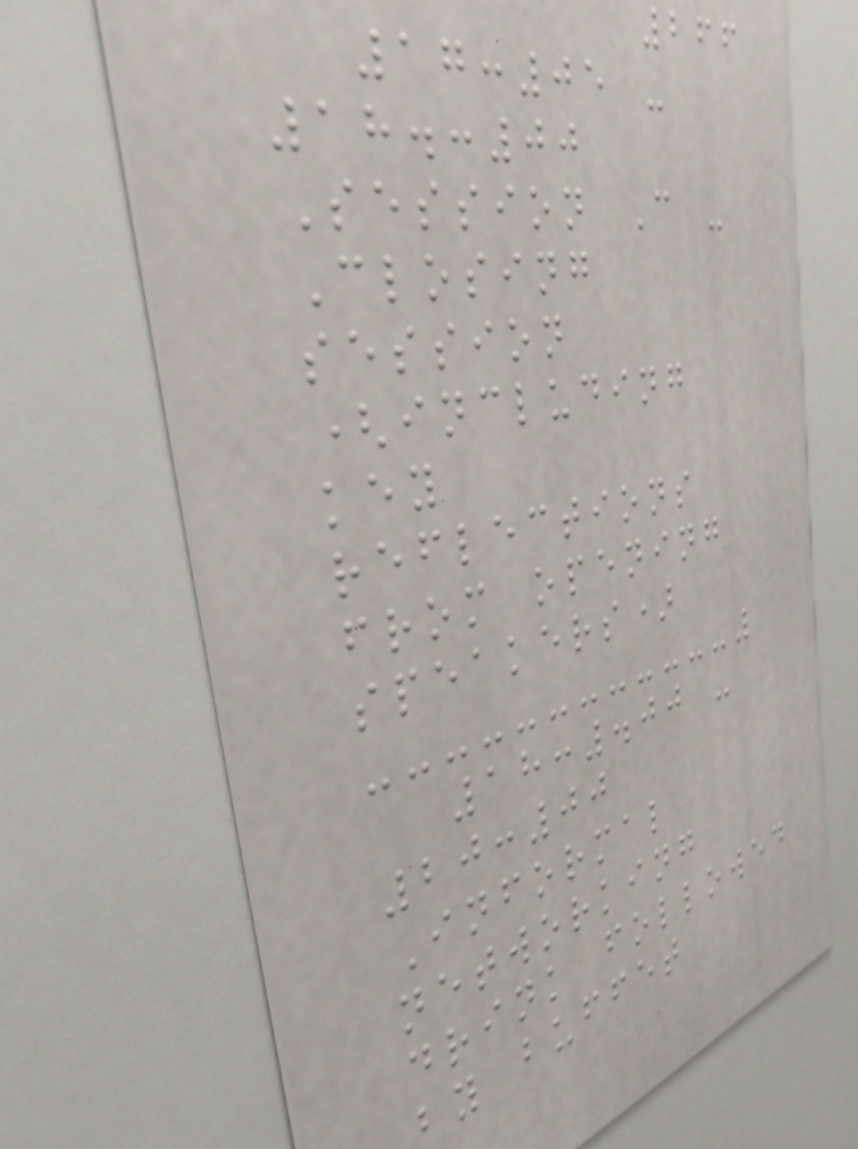266
17:05 -
18.:00
Session C -
Closing
session
(including
key
reflections
from opening
speakers)
18:.00 -
20:00
Informal
networking
drink followed
by buffet
